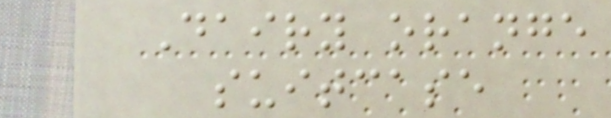Dairy orange
suitcase
